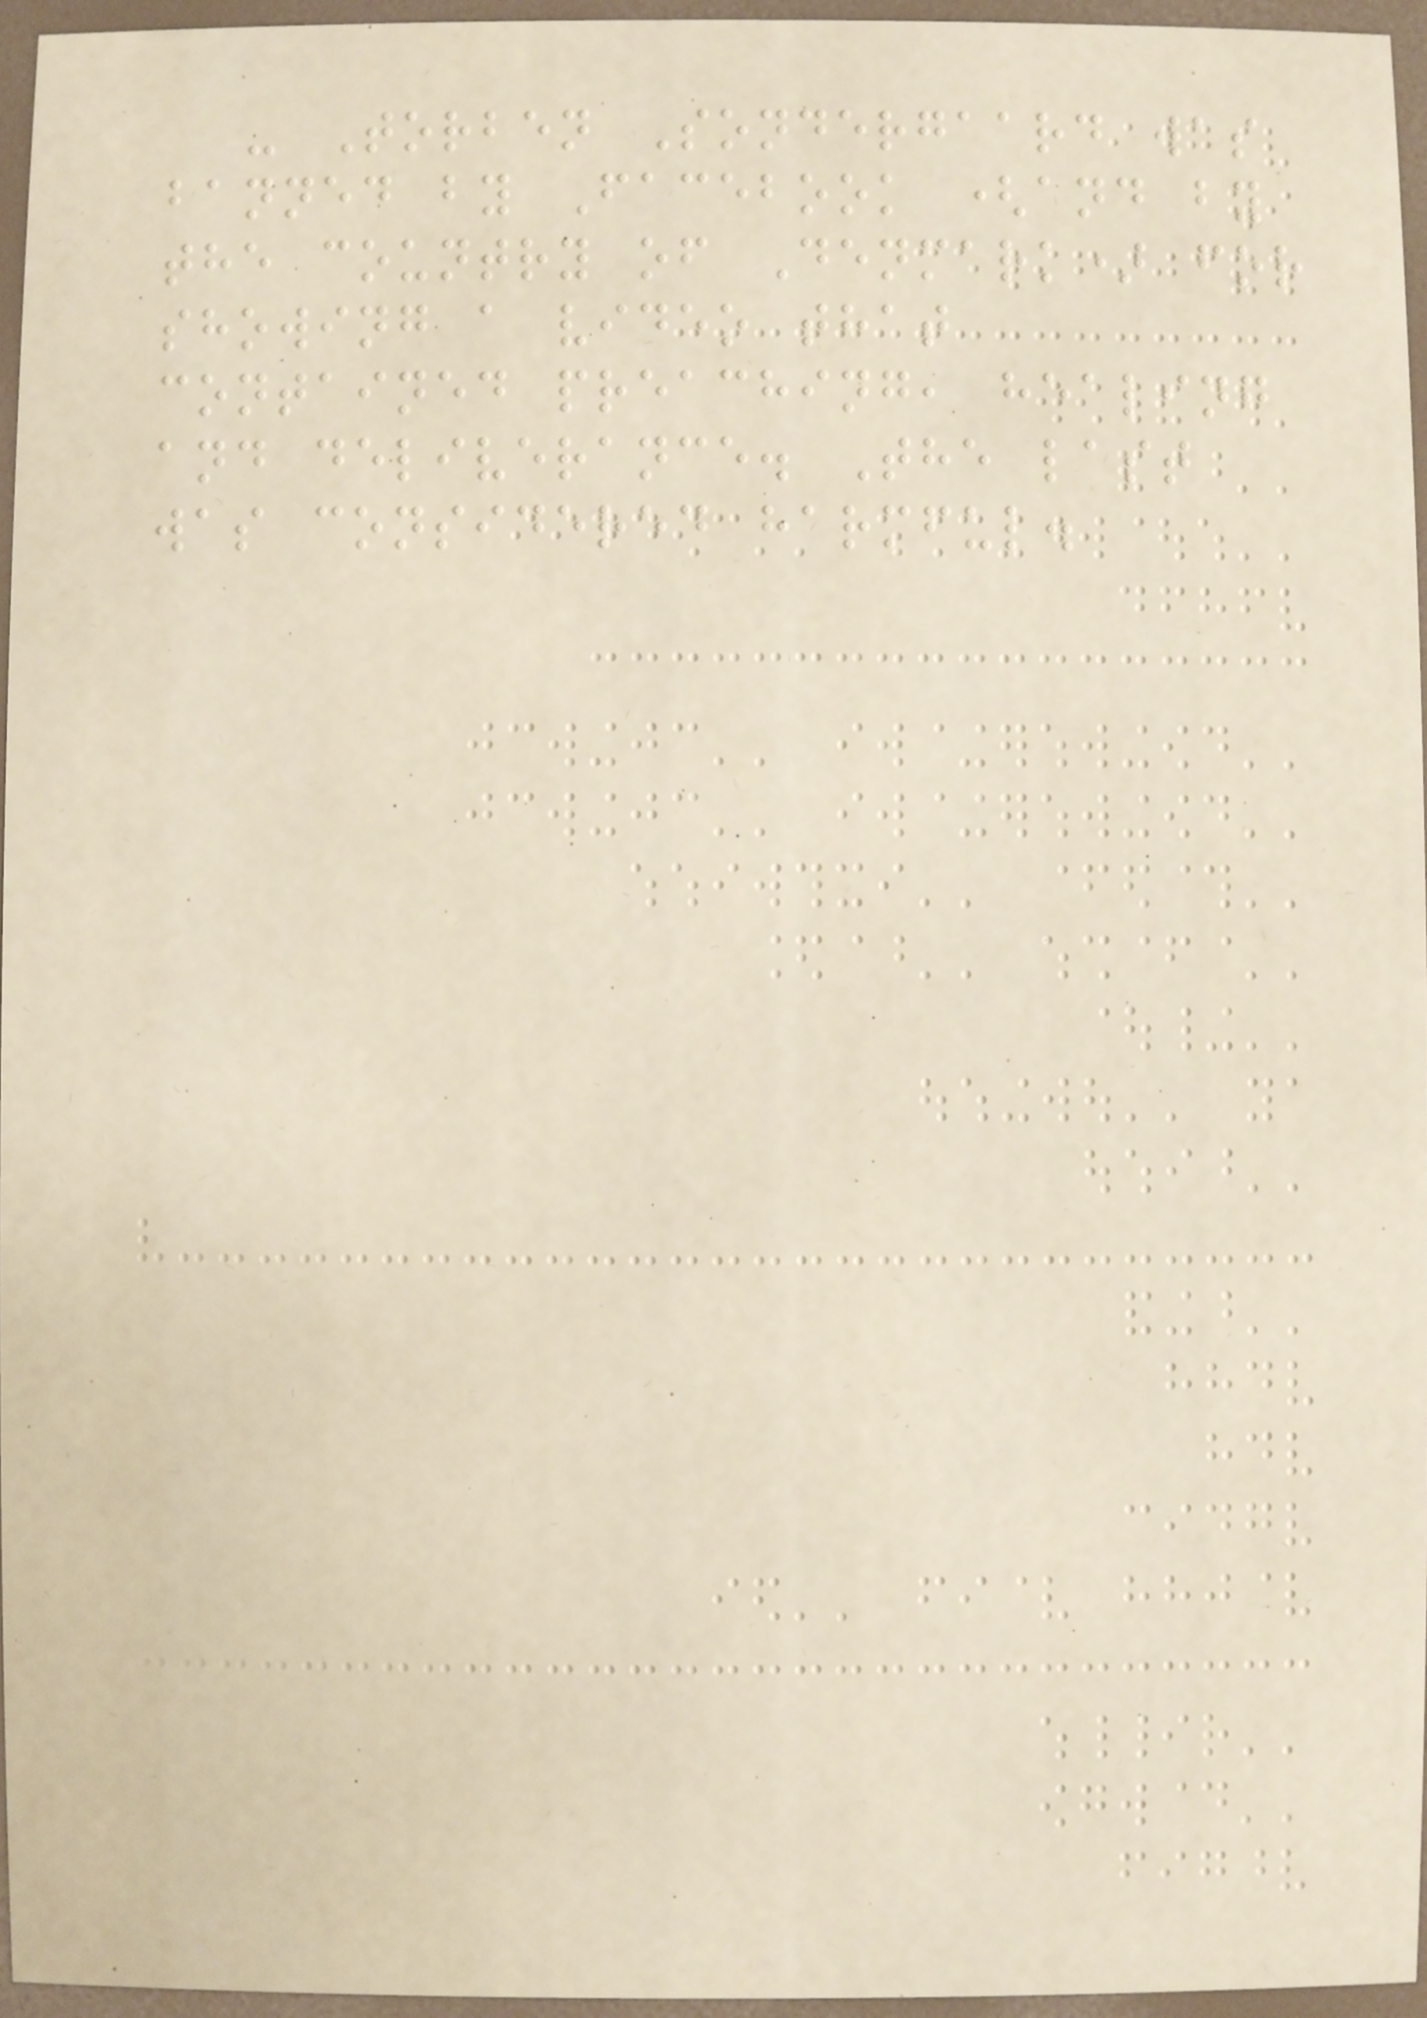- Torben Sondergaard was
banned by Facebook (and by
the country of Denmark) for
showing a video that
contained preaching, healing
and deliverance. The last
was considered harmful.
